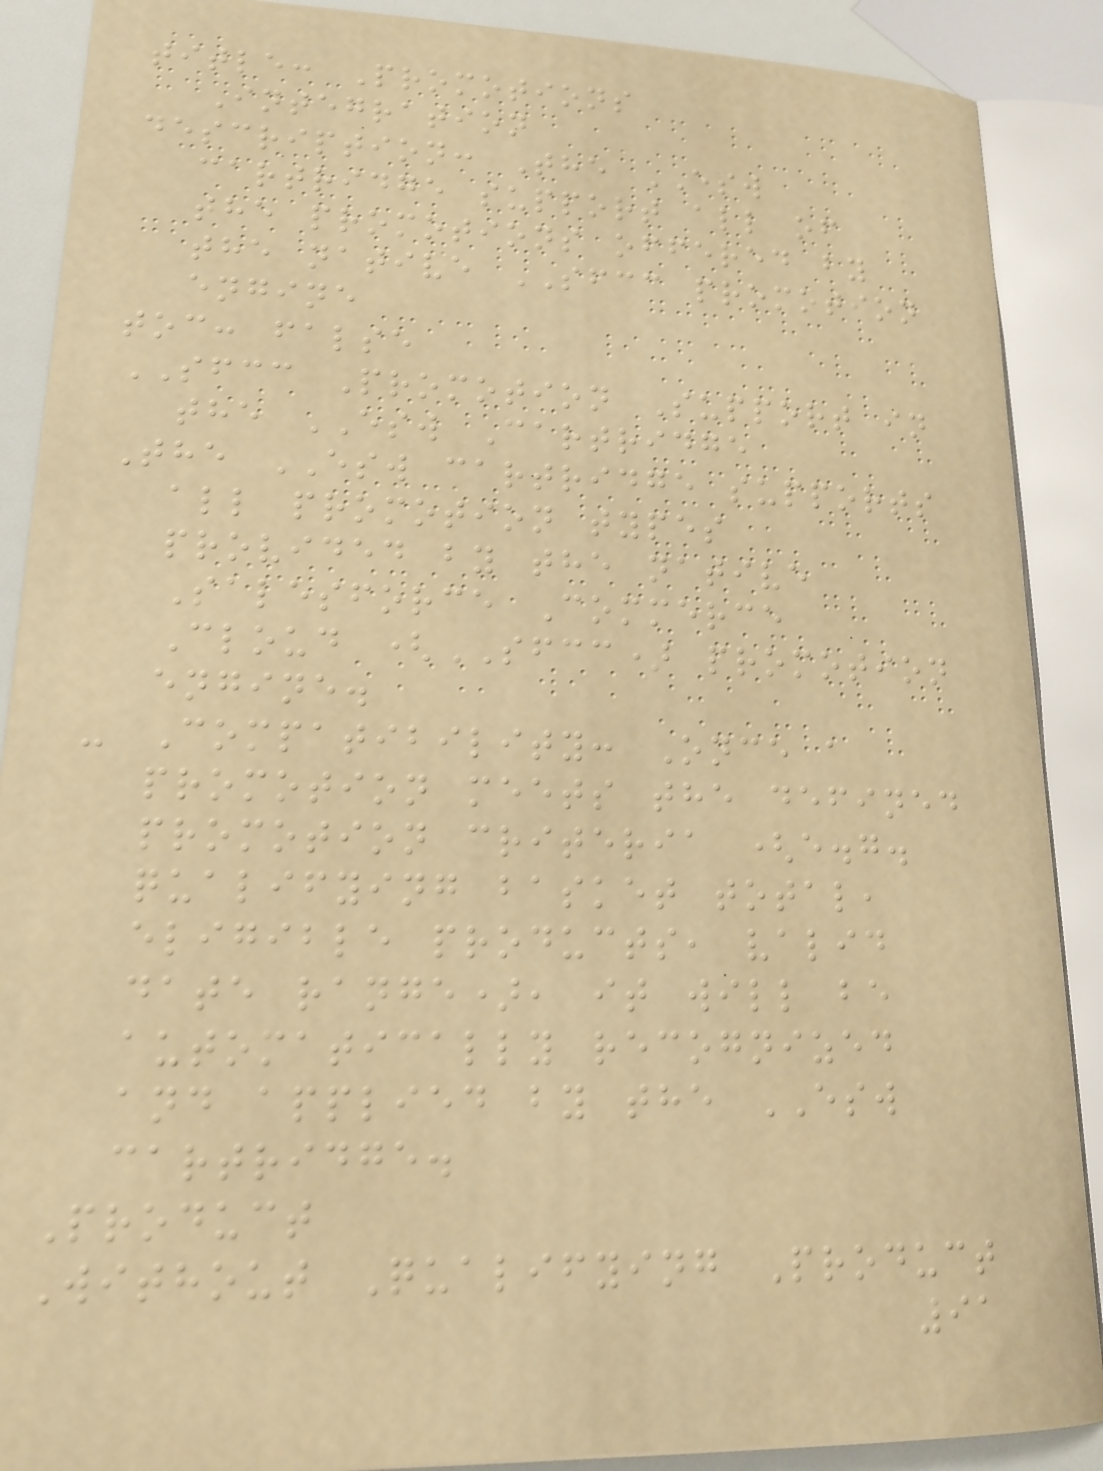title: Promotions
Integration
description: The ESW
cartridge support all of
the promotions offered by
the native SFCC promotion
engine
toc: false
SFCC Promotion Support in
the ESW Cartridge
The ESW cartridge supports
all promotion types
provided by the native
Salesforce Commerce
Cloud (SFCC) promotion
engine.
- Compatibility: Once a
promotion meets the defined
promotion criteria (e.g.
qualifying basket total,
eligible products, valid
date range), it will be
automatically recognized
and applied by the ESW
cartridge.
Product
Without Qualifying Product
91
